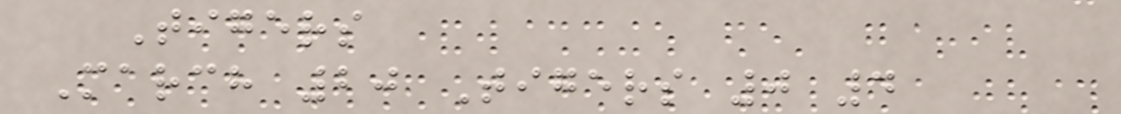Tigers
March 20 Tigers 0 4
